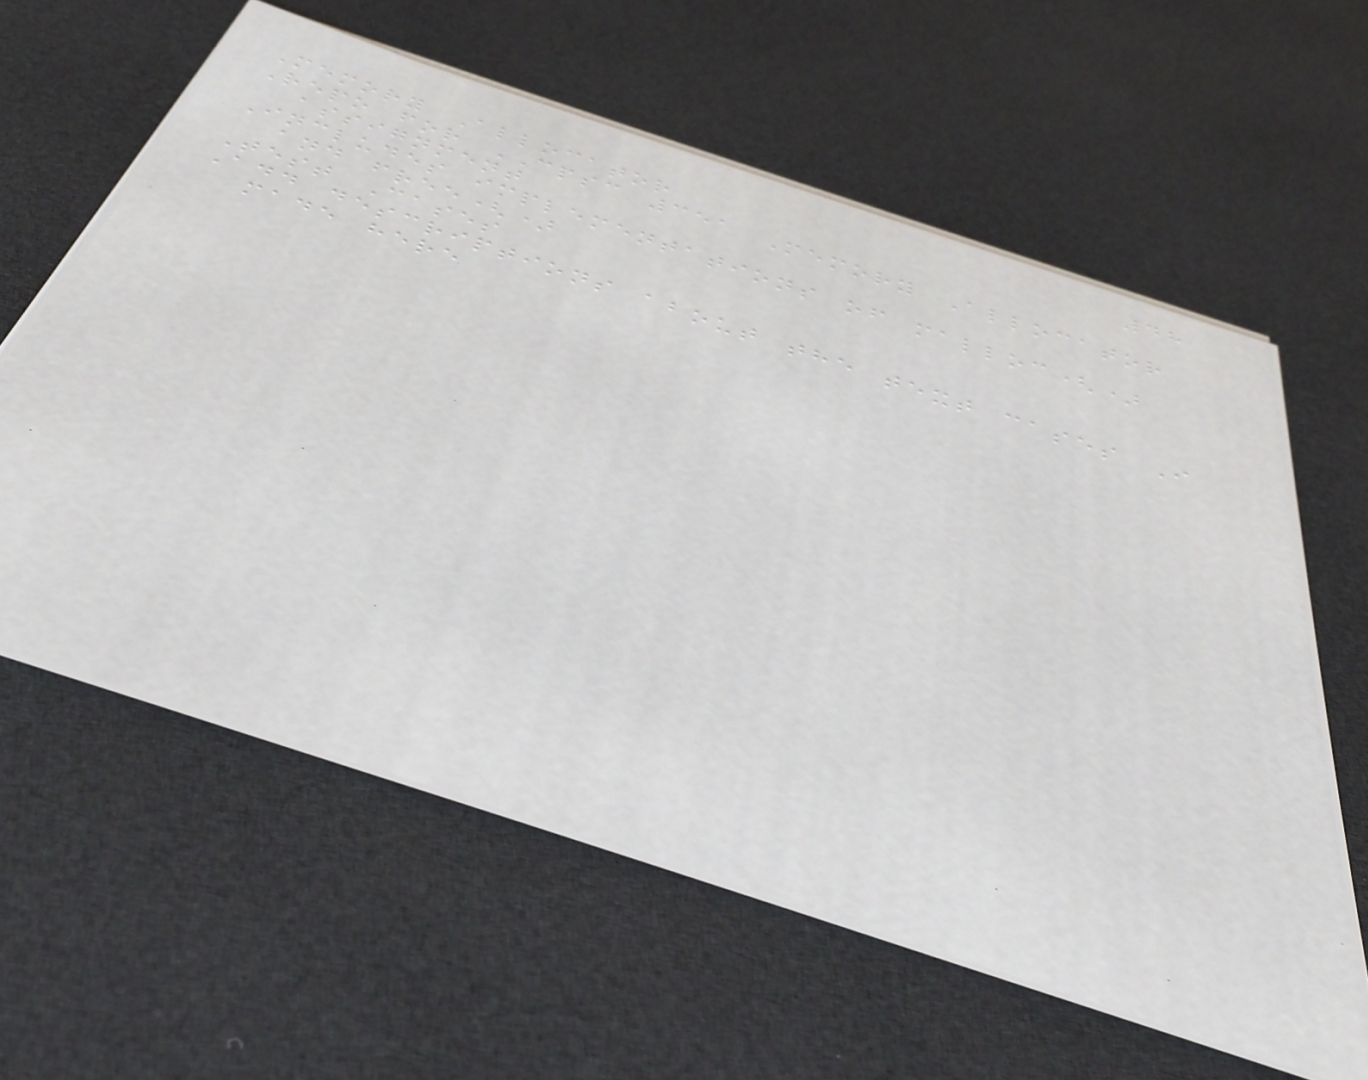48
Memory Allocator
Repo for CPSC 351 Memory Allocator
assignment
Includes implementations of malloc()
and free()
Test Cases
Add descriptions about the text cases I
made here
